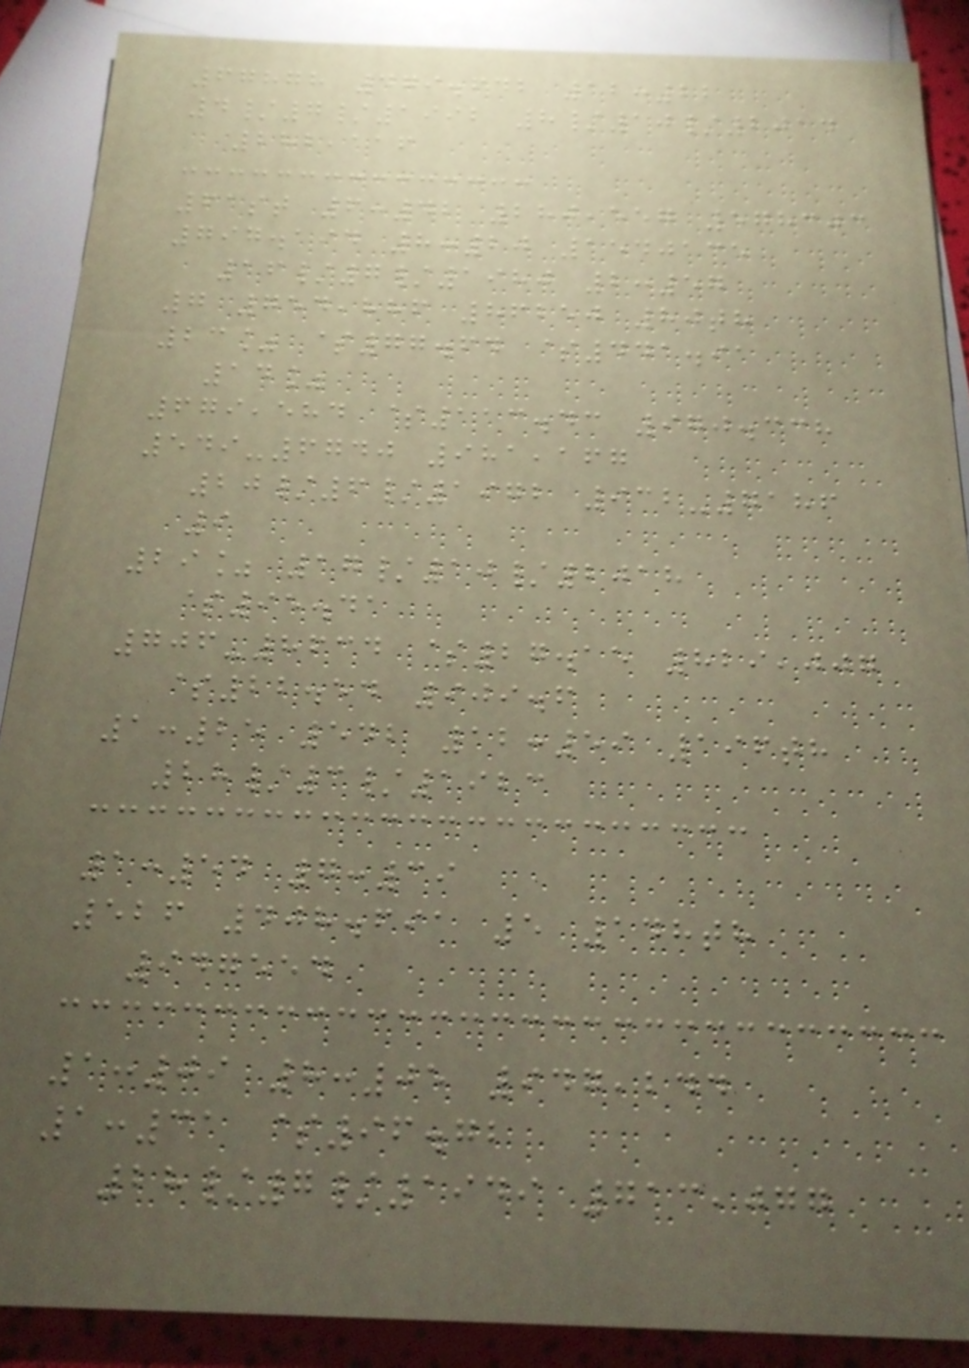67878 479.642 12:22
4/7/1992 8/10/2014
282,116
61st 6:42 280,557 578303
797.194 8:20 1540135
16/7/1980 2:57
7 754,886 86250 80th
23% $77.64 $441.91
14%
679,584 $113.43 970.338
549-6740 981,167
20/6/1972 932-7186
9
29% 17/10/2018
$95.41
706-8634 $27.15 829,007
$22.54 909.6
1:25 542 12:59 196th
28/3/1923
1:54 7:39
526 408.691 5 148th
947554
1:09 8:05 947,244
1:31 $96.72
28/7/1949 713,077
